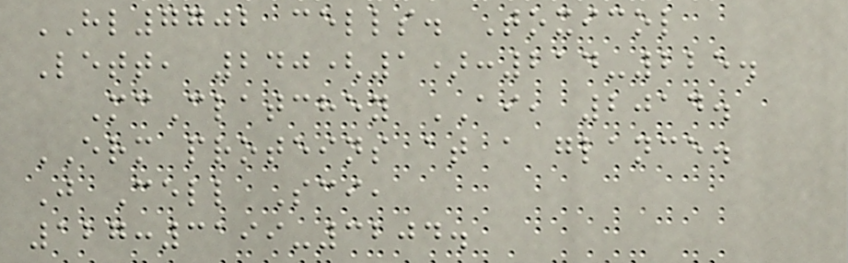HL7702 cells. Toxicol
Lett, 240(1):214-225.
McClatchey AI, 2014.
ERM proteins at a glance.
J Cell Sci,
127:3199-3204.
